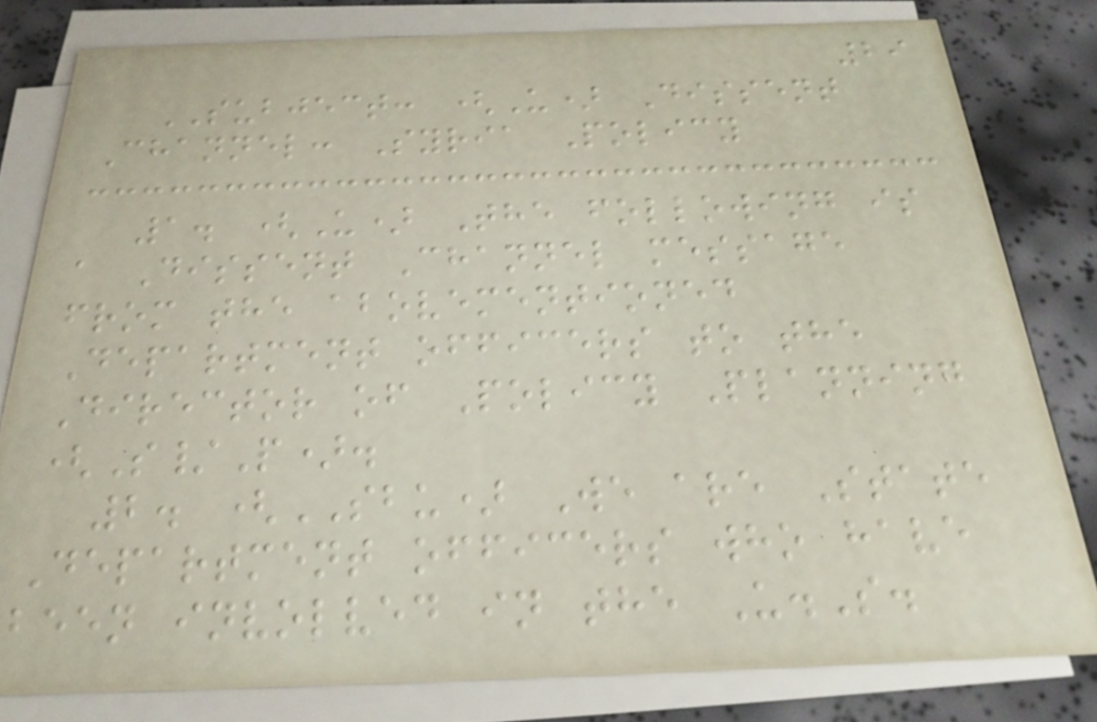29
SUBJECT: (U) Dissent
Channel: Syria Policy
1. (U) The following is
a Dissent Channel message
from the abovementioned
Department officers to the
Director of Policy Planning
(S/P).
2. (SBU) We are State
Department officers who have
been involved in the U.S.
